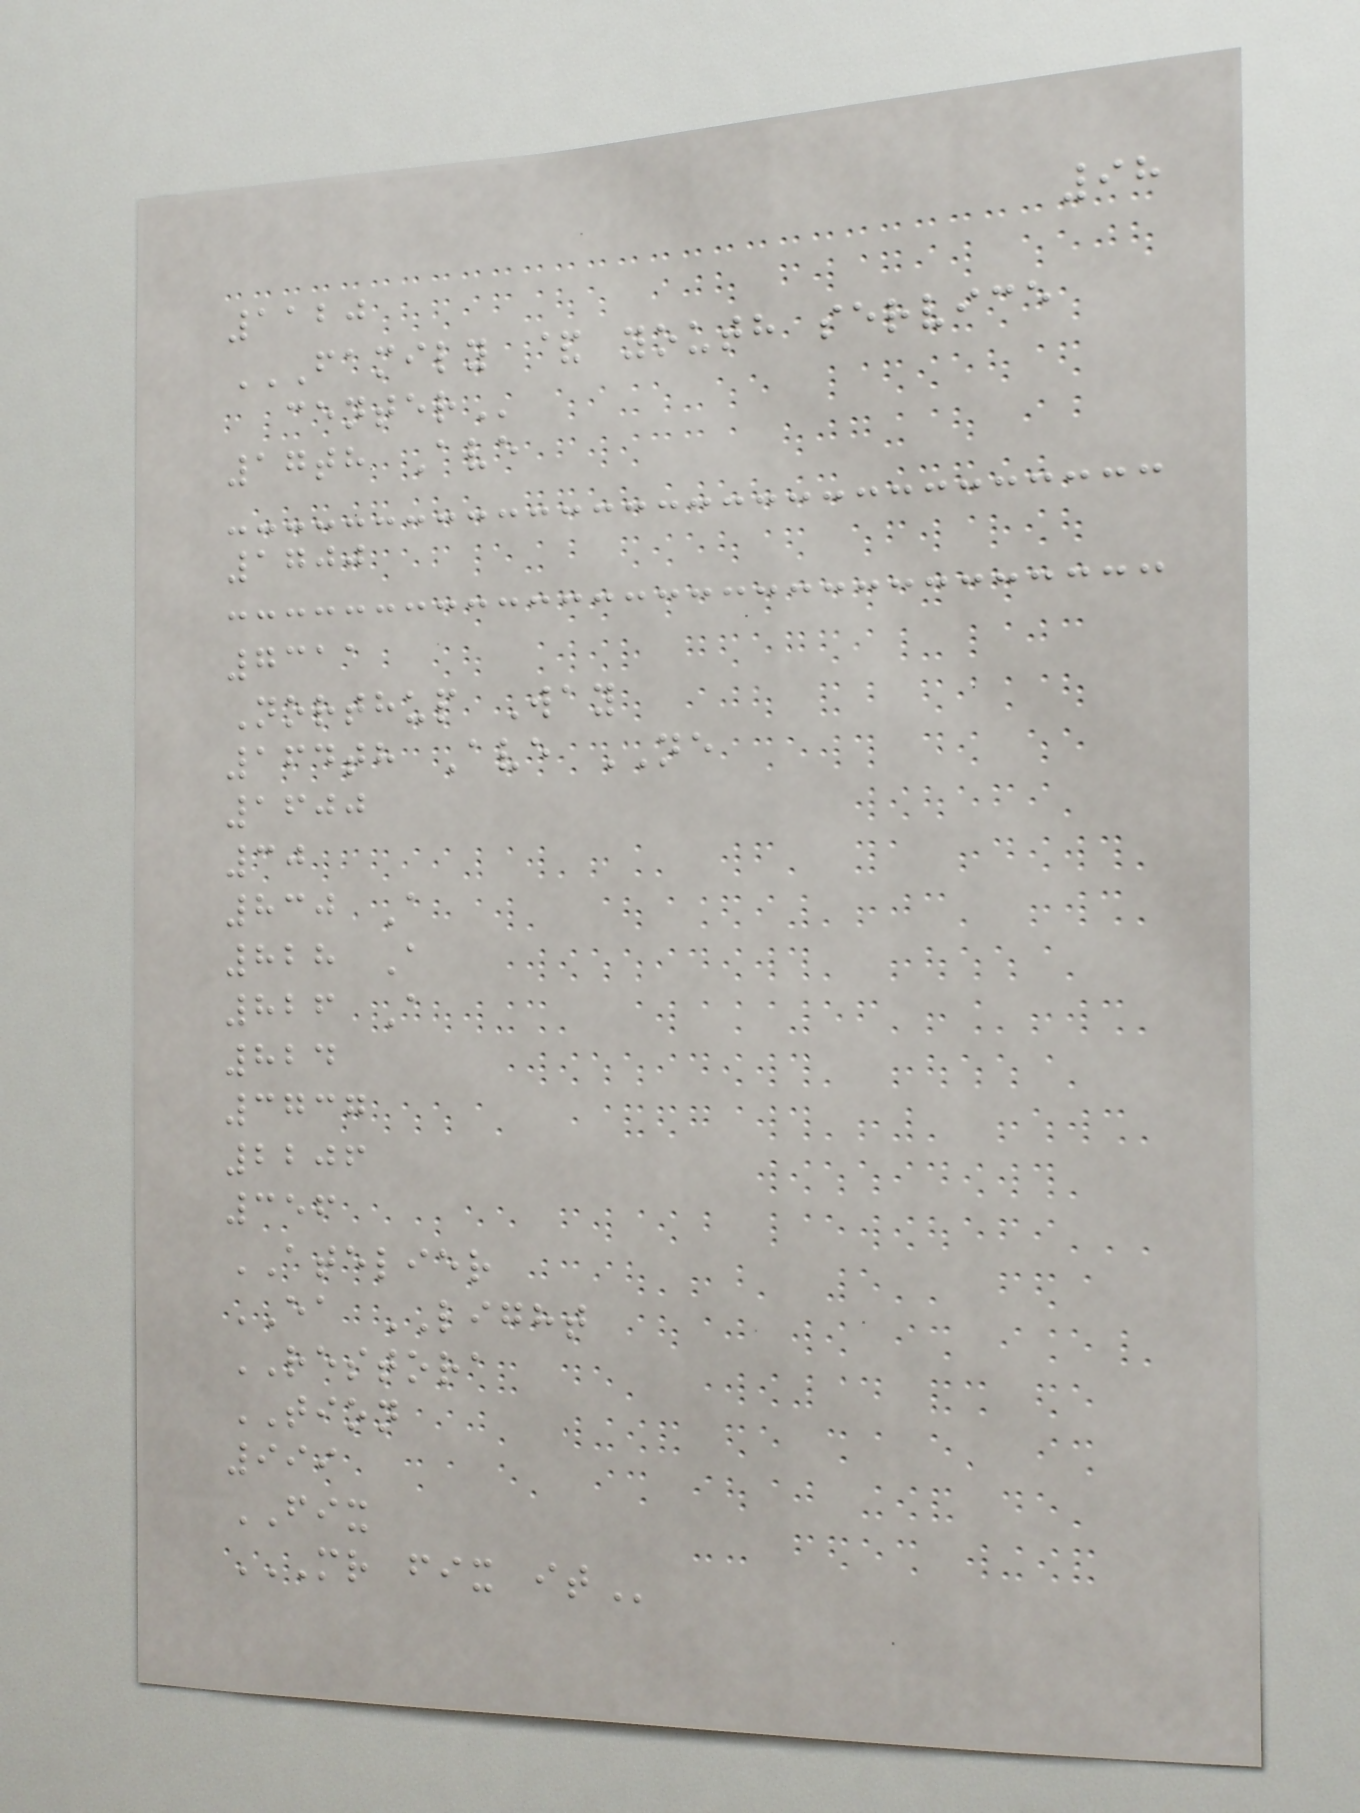98
1120
FAMILY & YOUTH SERVICE
CENTER
17th Ave
1700
7311
Northup Way
164th Ave NE
1600
30
830 A
828 A
826 A
824
3737
2206
356
ATELIER
EA LIGHT
RESTORA
TION
999
FIX
MR FIX IT
